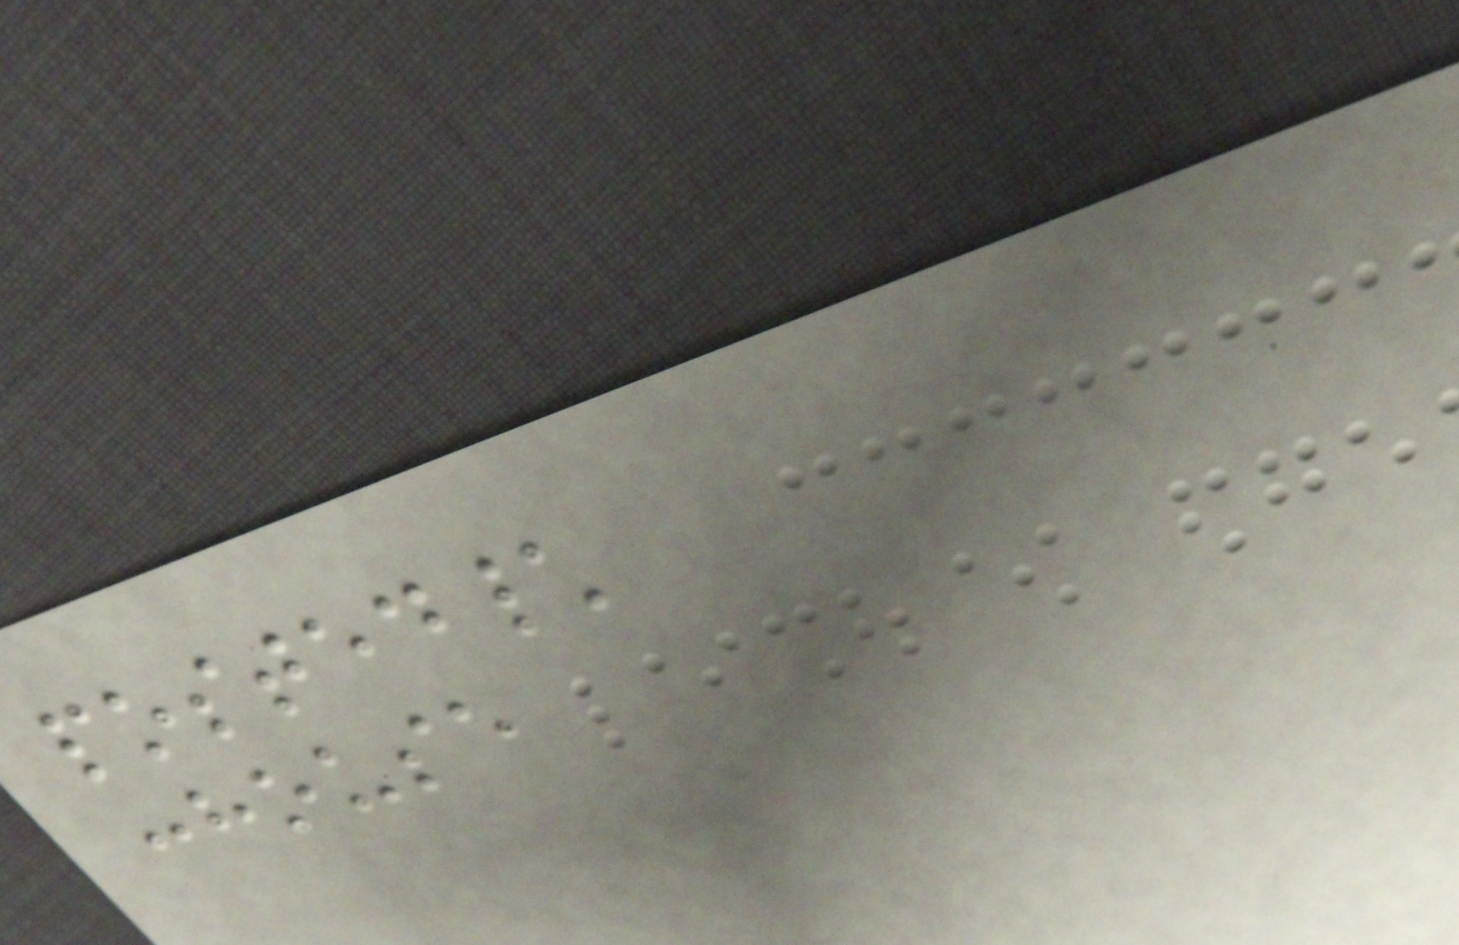posted\
:house
